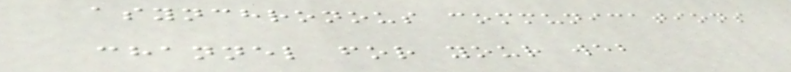asynchronous communications
channel for your web
